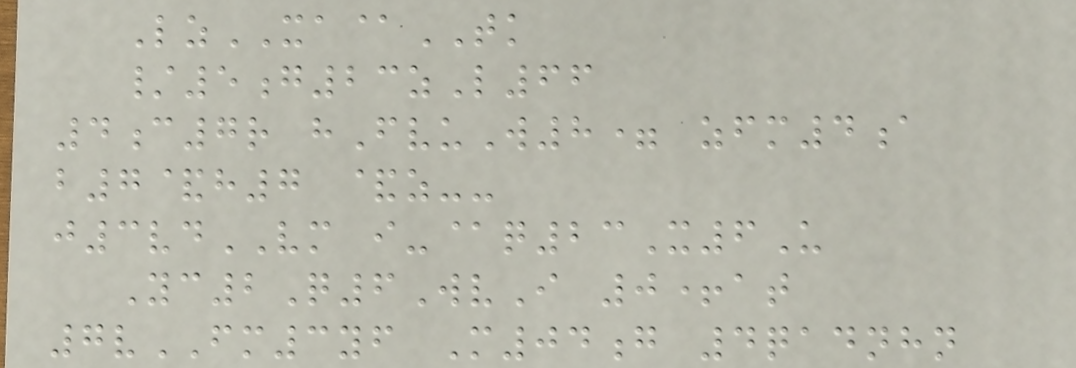LzXA@TK
/5g23zL66
4c7r hFvuW8= zfm4a
b7&h7 &z--
j3vdVM i-@q23X6U
Yc2Q6WvI 0+at
7vFM3yf M04g 4qadnhn
